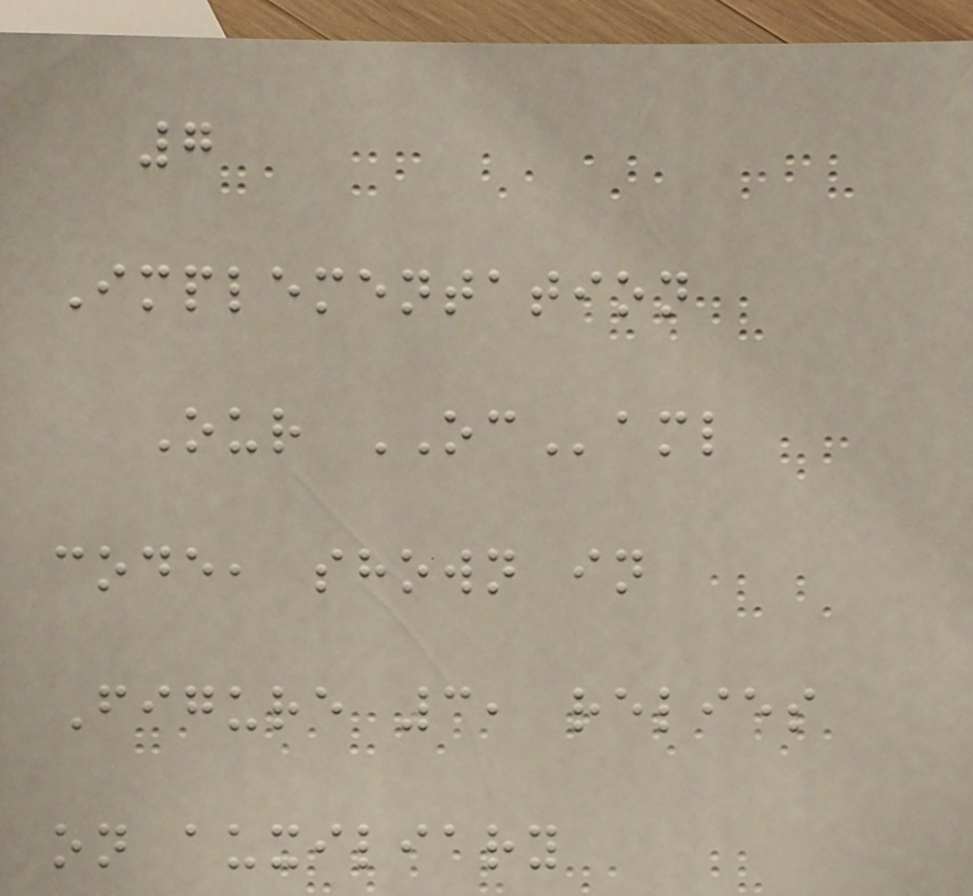7
Implementation
Our OCaml
code, shown in
Figure 3, relies
on auxiliary
